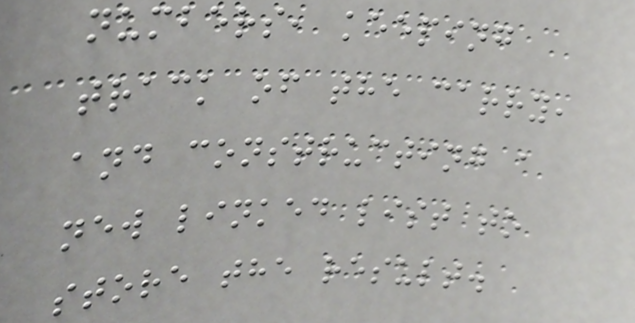numbers, keeping
track of the carry,
and constructing a
new linked list to
store the result.
